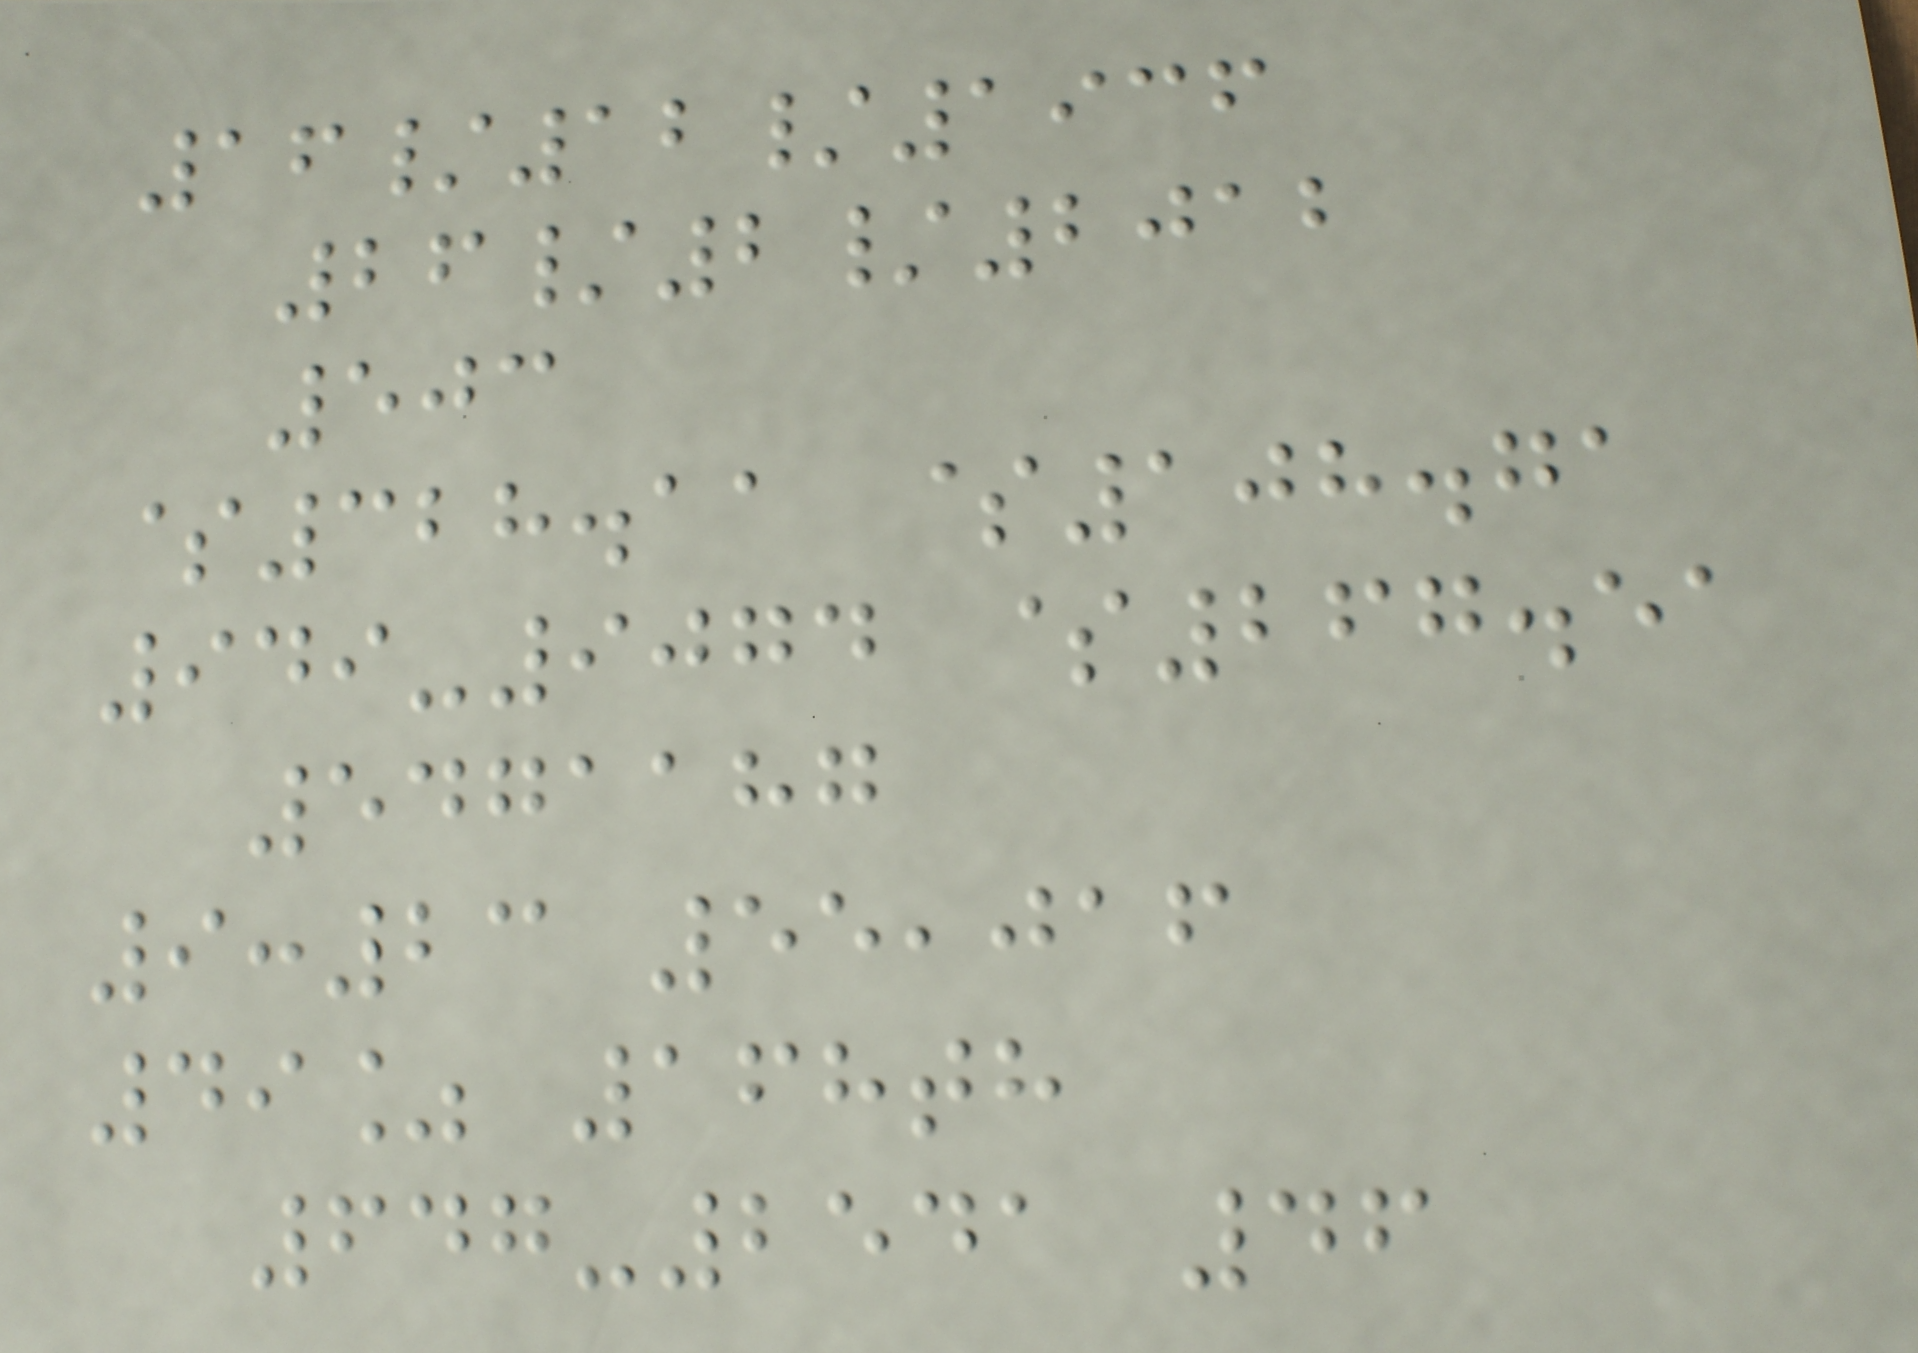16/12/1936
26/2/2012
503
$328.11 $108.71
949-9074 $267.51
5471187
9:23 55,016
49% 168th
647-2541 46
